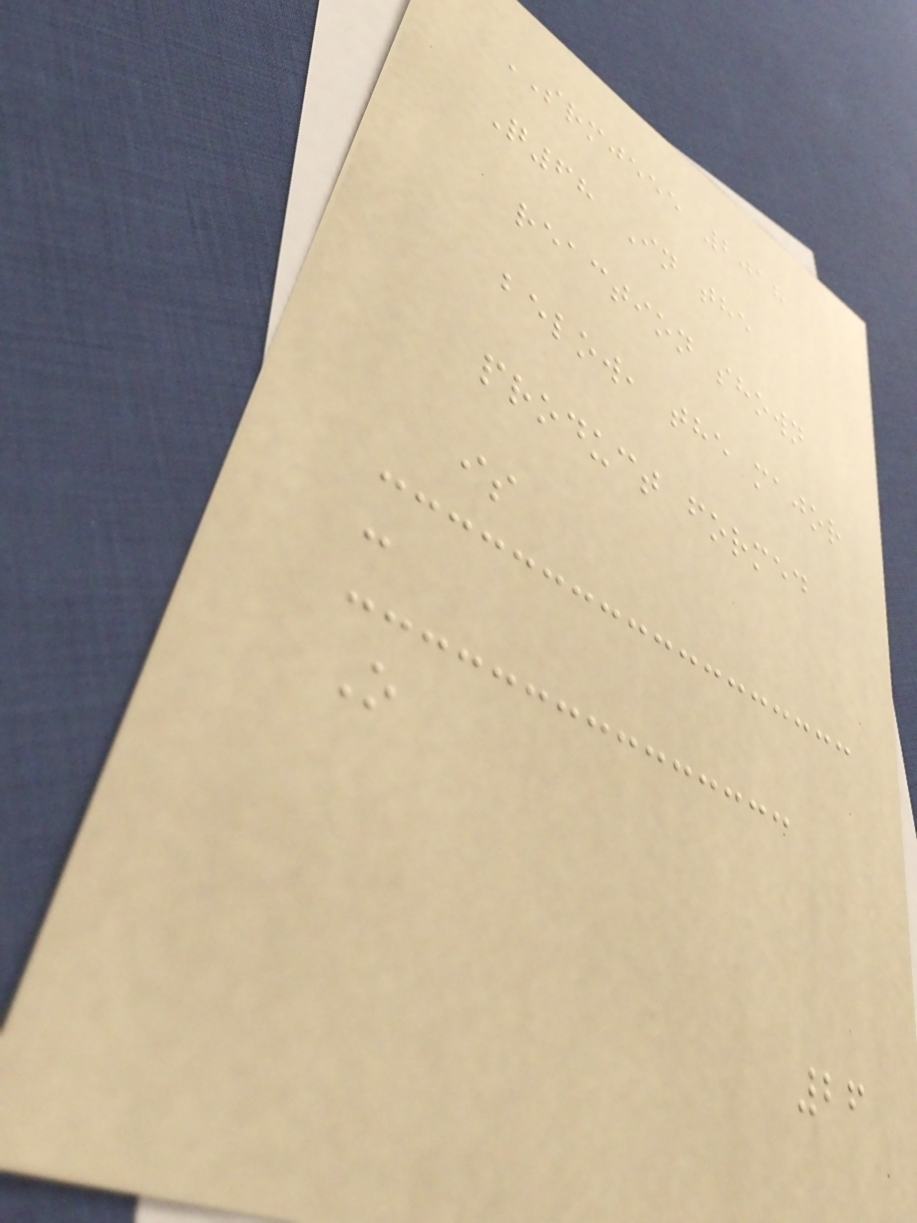SRMJEEE 2018
Q68 In the
reaction shown
below, the major
product formed
is
:
O
26
